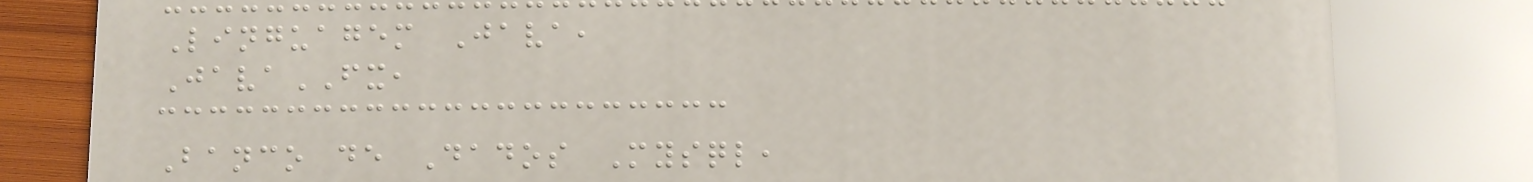Linguagem Java,
JavaFX,
Banco de Dados Mysql,
